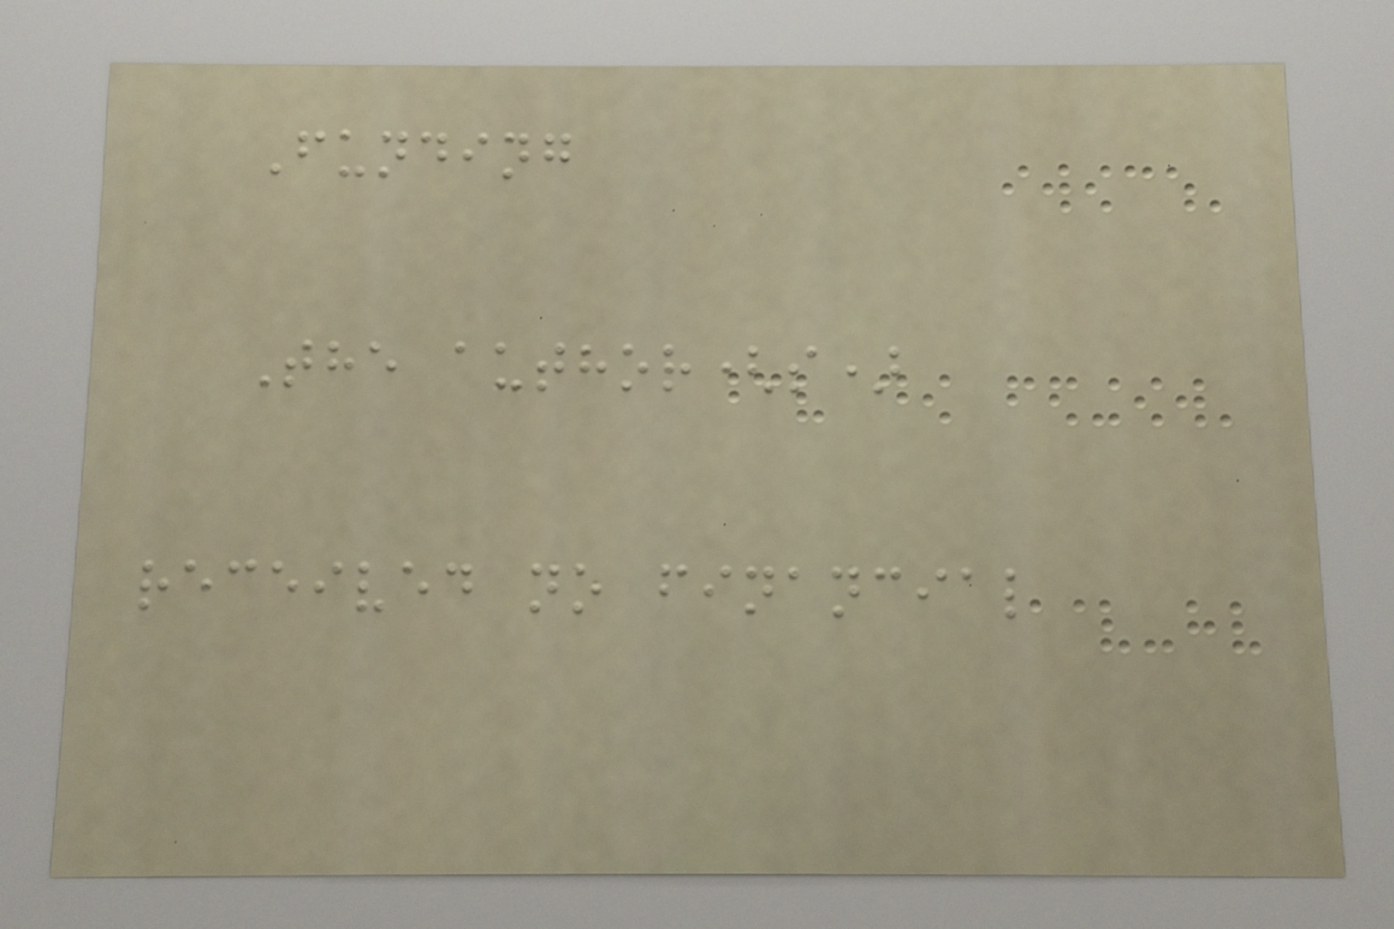Funding
The author(s)
received no financial
